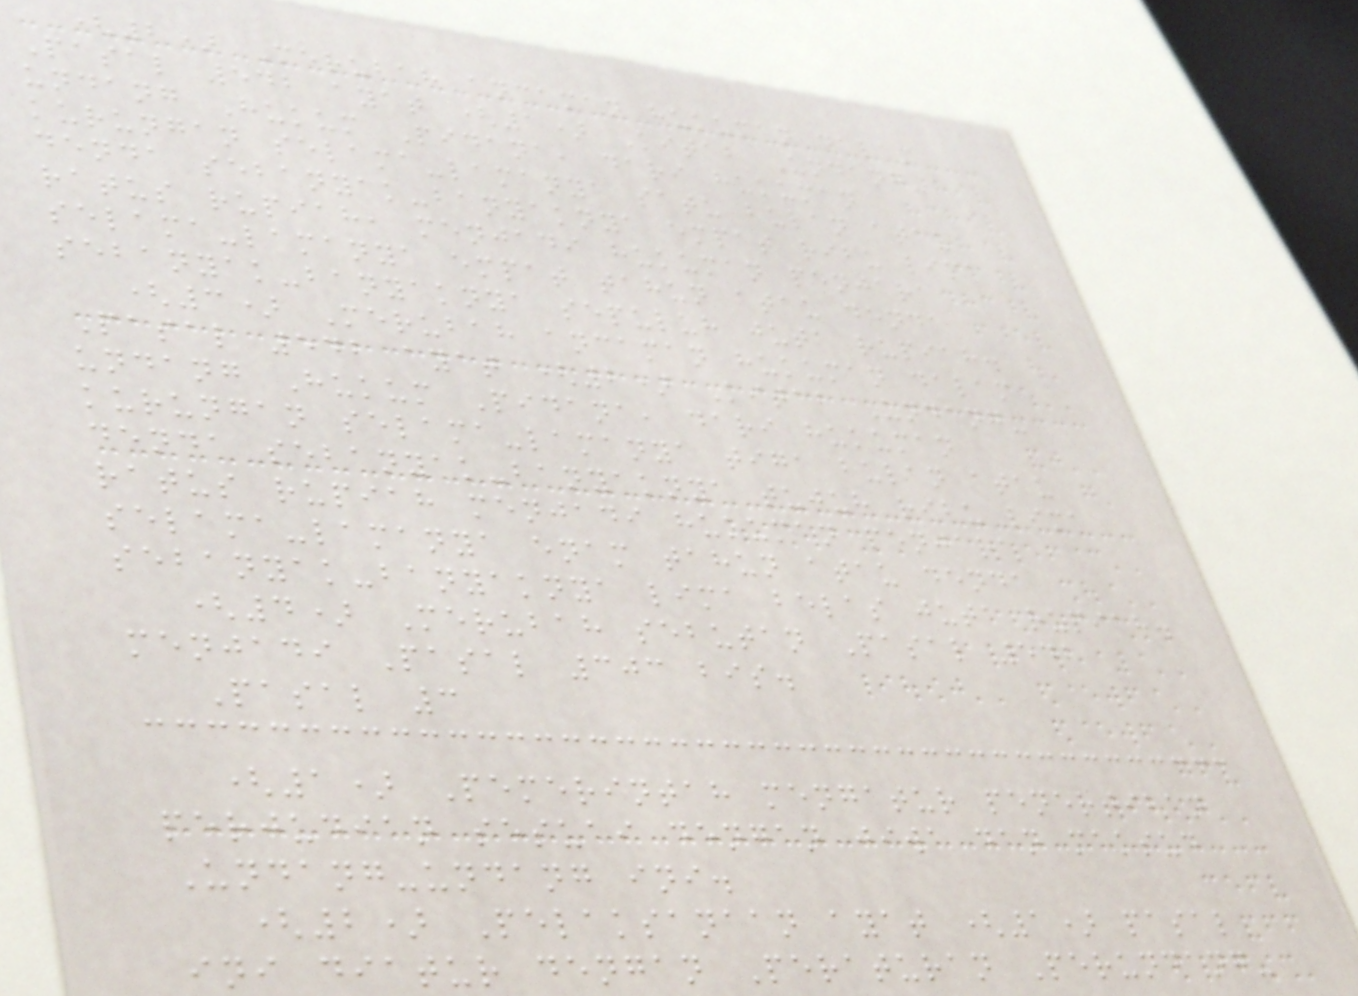(2) Merubah ancaman hukuman dalam
Pasal 542 ayat (1) Kitab Undang-
undang Hukum Pidana, dari hukuman
kurungan selama-lamanya satu bulan atau
denda sebanyak-banyaknya empat ribu lima
ratus rupiah, menjadi hukuman penjara
selama-lamanya empat tahun atau denda
sebanyak-banyaknya sepuluh juta rupiah.
(3) Merubah ancaman hukuman dalam
Pasal 542 ayat (2) Kitab Undang-
undang Hukum Pidana, dari hukuman
kurungan selama-lamanya tiga bulan atau
denda sebanyak-banyaknya tujuh ribu lima
ratus rupiah menjadi hukuman penjara
selama-lamanya enam tahun atau denda
sebanyak-banyaknya lima belas juta rupiah.
(4) Merubah sebutan Pasal 542
menjadi Pasal 303 bis.
Pasal 3
(1) Pemerintah mengatur penertiban
perjudian sesuai dengan jiwa dan maksud
Undang-undang ini.
(2) Pelaksanaan ayat (1) pasal
ini diatur dengan Peraturan Perundang-
